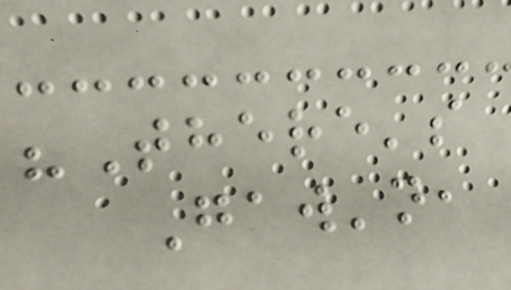"There's
Gaw'n,
